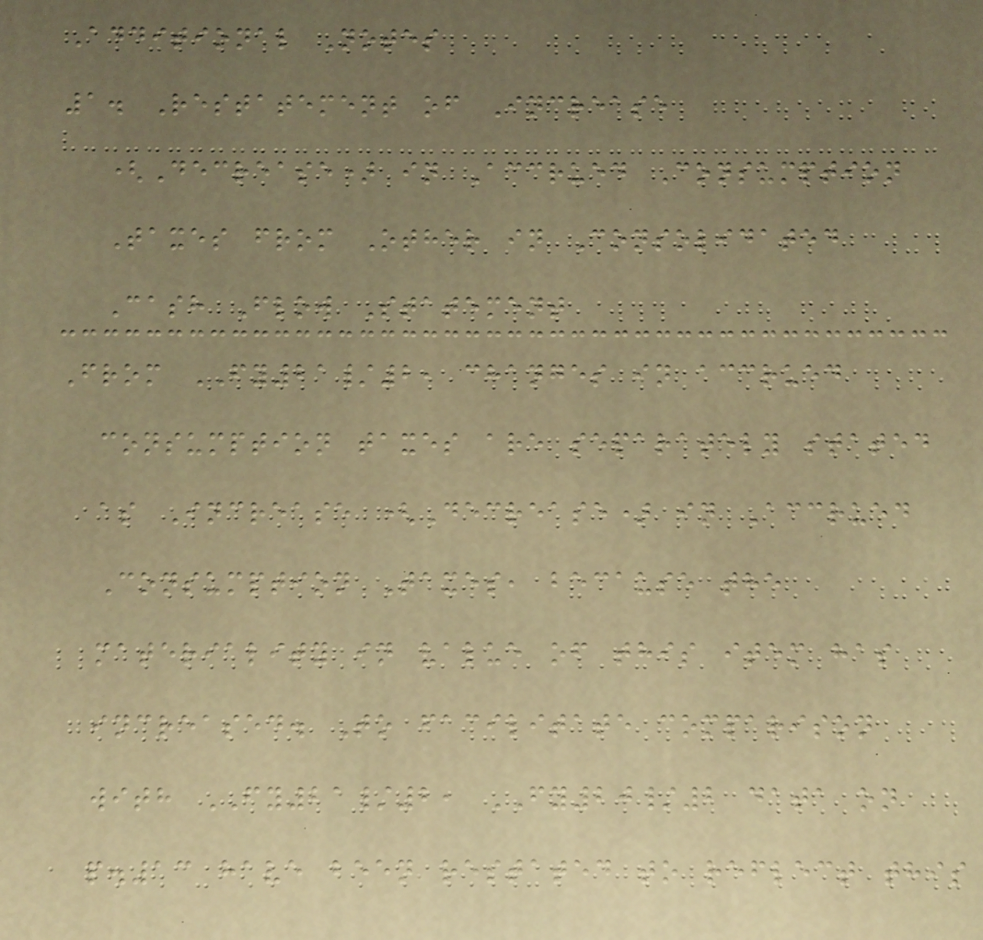Additional Notes
1. Restatement of Increase
(Decrease) in Accrued Consumption
Taxes from Other in Consolidated
Cash Flow Statement
From FY21/2, changes in accrued
consumption taxes are separately stated
as Increase (Decrease) in Accrued
Consumption Taxes, because the
materiality in value of this item has
increased. To facilitate comparison
with FY21/2, FY20/2 data on
p.13 have been restated to reflect this
